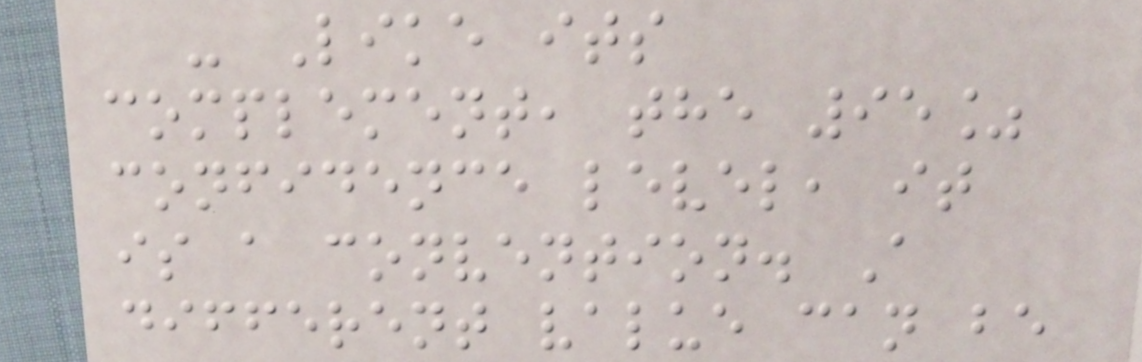- Like its
complement, the 95%
confidence level, it
is a convention. A
different value can be
